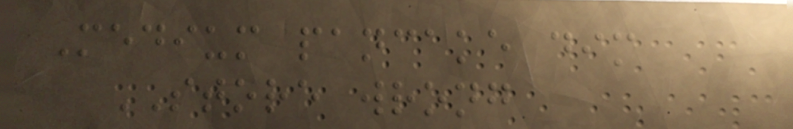Medium pancake dim
STORE wrong
